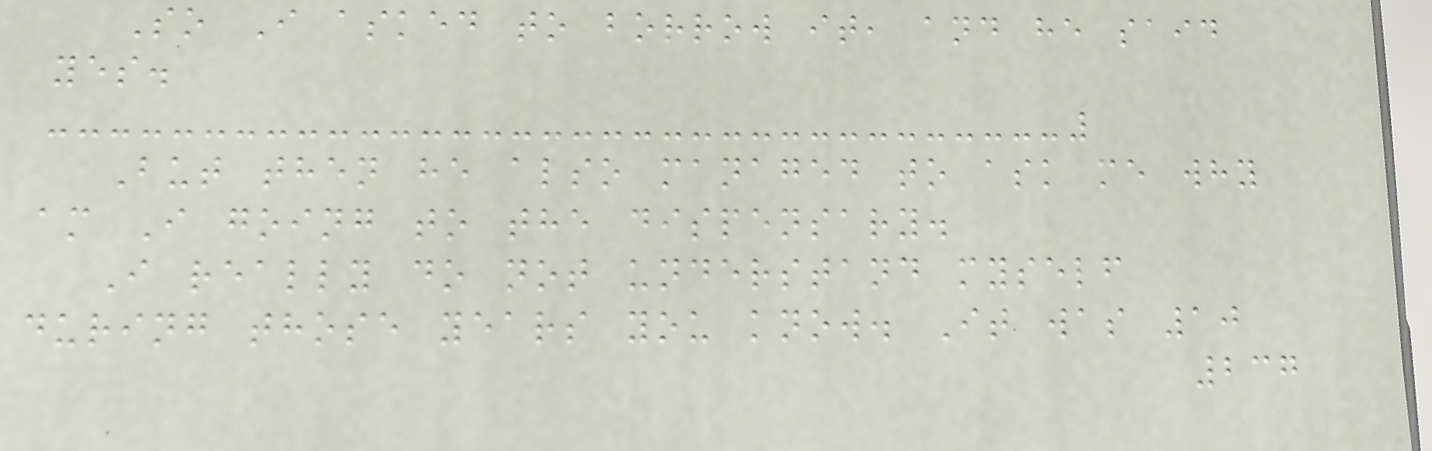So I asked to borrow it, and he said
yes.
But then he also managed to ask me why
am I going to the dispensary.
I really do not understand myself
during those years you know. It was 10
237
